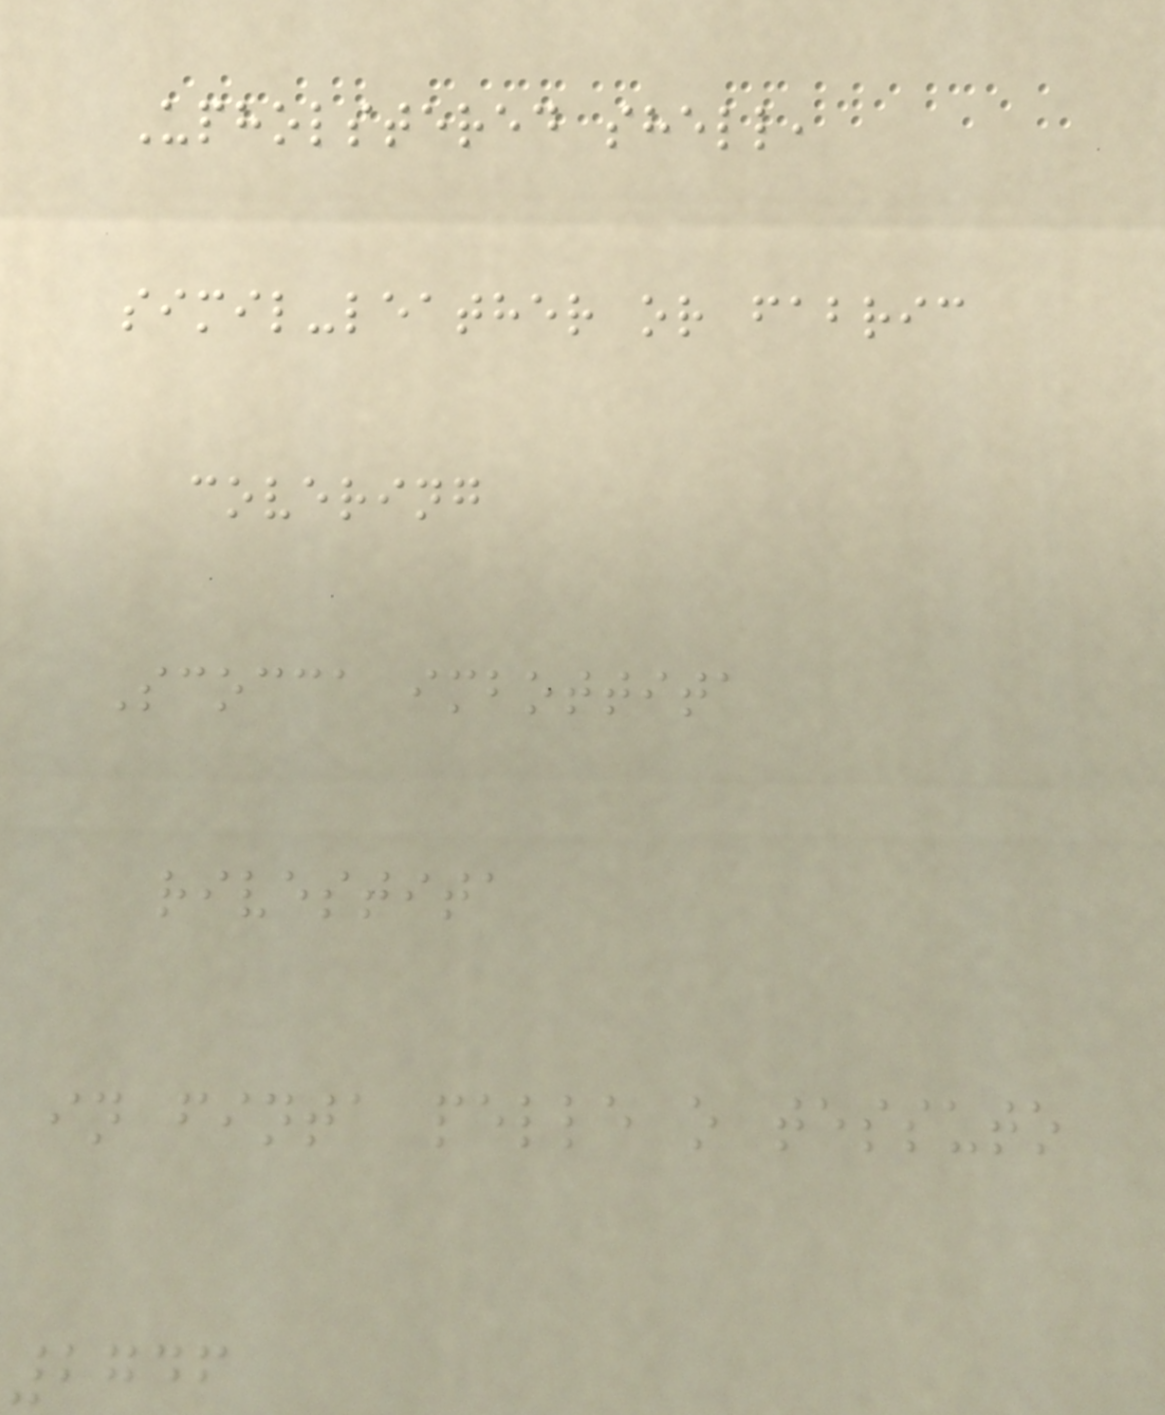Upholstered shell,
simil-leather or fabric
covering
Scocca imbottita
rivestita
in finta pelle o tessuto
2746
